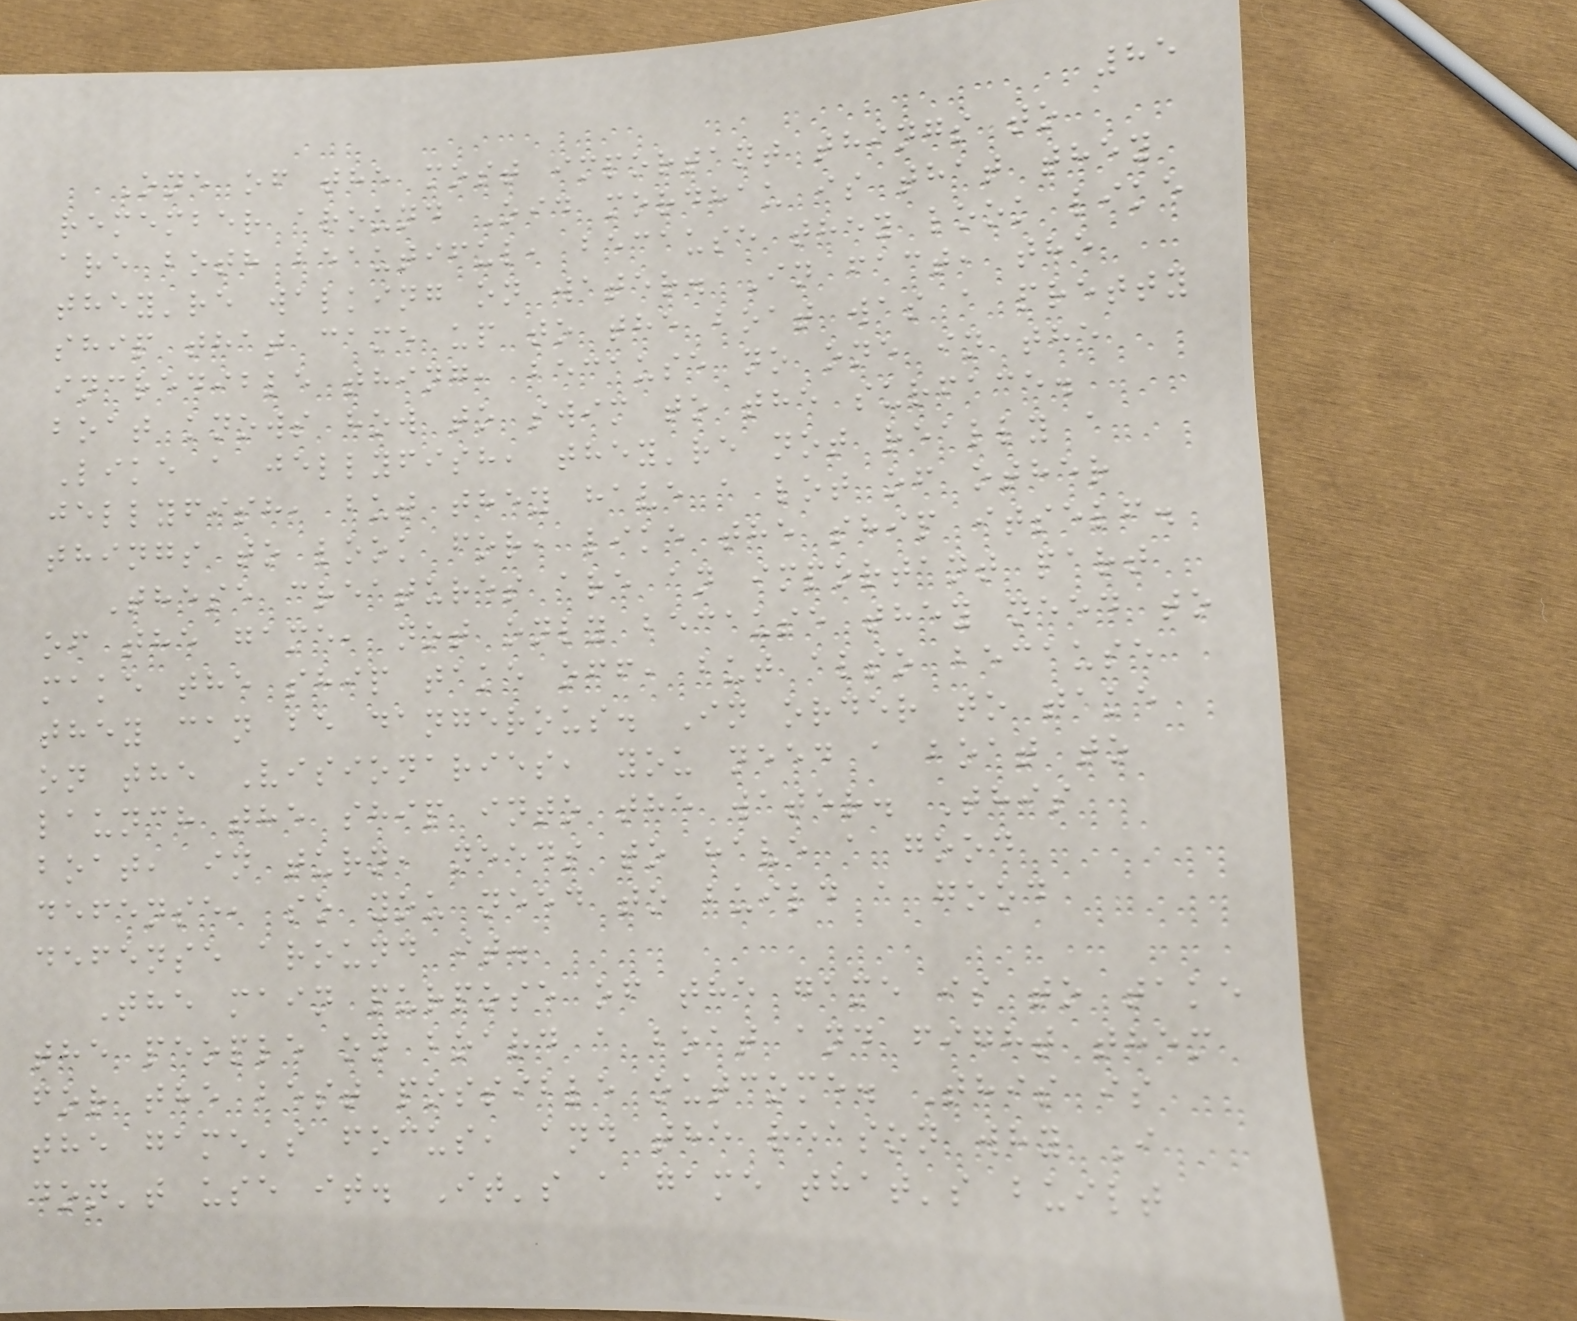85
One of the most important things to
remember around Oid mordhau is that they
are both beautiful, because they look like
they're walking on water. In fact, the
ship that came up to the boat was a pretty
incredible thing, because no one in the
boat knows how to swim to the surface.
Like a jellyfish, they're not really a
jellyfish, but they have a lot of other
things to look for, like the ship itself.
These creatures are an important part
of the game, not only because they need to
make the ship take off, but also because
they can be dangerous. In order to take
on the Visionaries, you need a boat to
launch the ship into the water. This
boat, in turn, needs to have a good
defense, so you need to build a good
defense around it.
The main purpose of the game is to take
the people on board a boat and fight them
for the best possible outcome. This is
the game's focus, and the reason why I
don't use it. It's a game that's built
